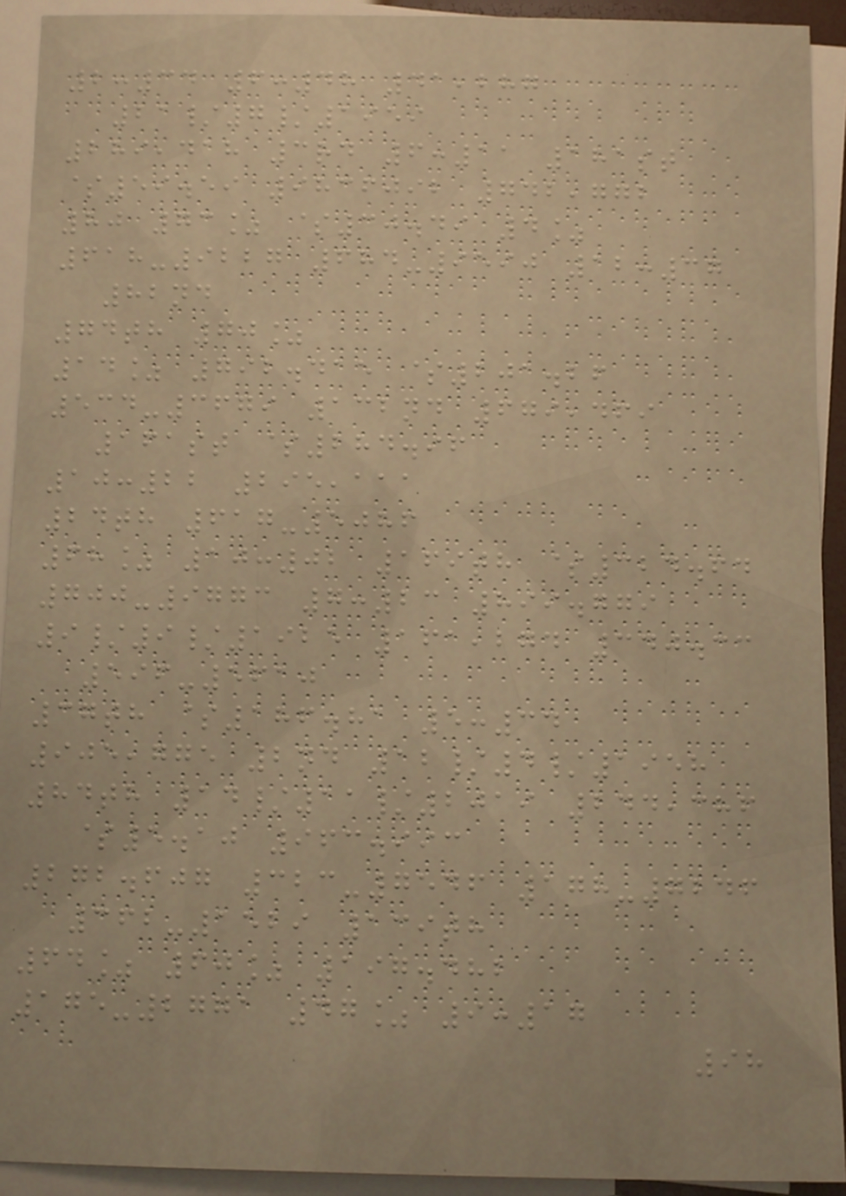2:34 6:48 41,287
21/7/1959
289,418 3rd 6:11 181st
$59.59 9836092 742,772
80 73% $30.49 4%
618-9227 684-9590 12:37
82nd
74th 70%
14% 792.415 $201.26
534-3679 132nd 679,469
161st $284.96
10:22 295,111
24th 617-5086
68% 10:02 169th $324.64
700-9773 7:23 899.779
9/9/1925 161,274 340.33
596-5610
37th $186.81 5:34
905,775 2nd 12/4/1958
84th 14/11/2019 244,386
$5.10 963.993
272.607 323-7546 178-7246
362-1529 139th
64% 60% 197.482
175-2771 47% 9:17
98
